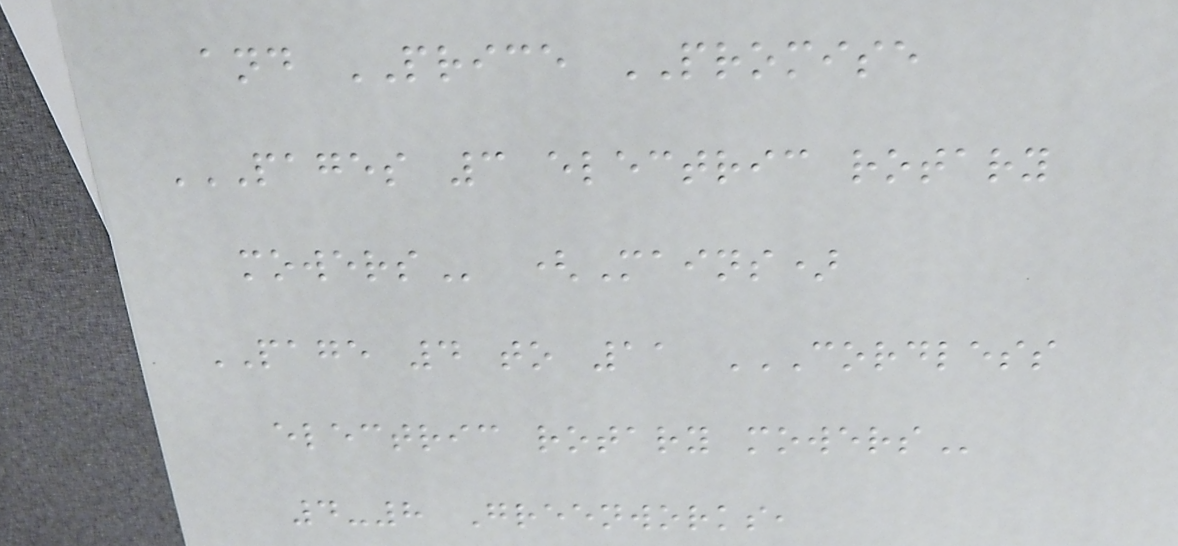and PRICE PROMISE
PAGES 3 ELECTRIC ROTARY
MOWERS (Mains)
PAGE 4 to 11 CORDLESS
ELECTRIC ROTARY MOWERS
4-8 Greenworks,
